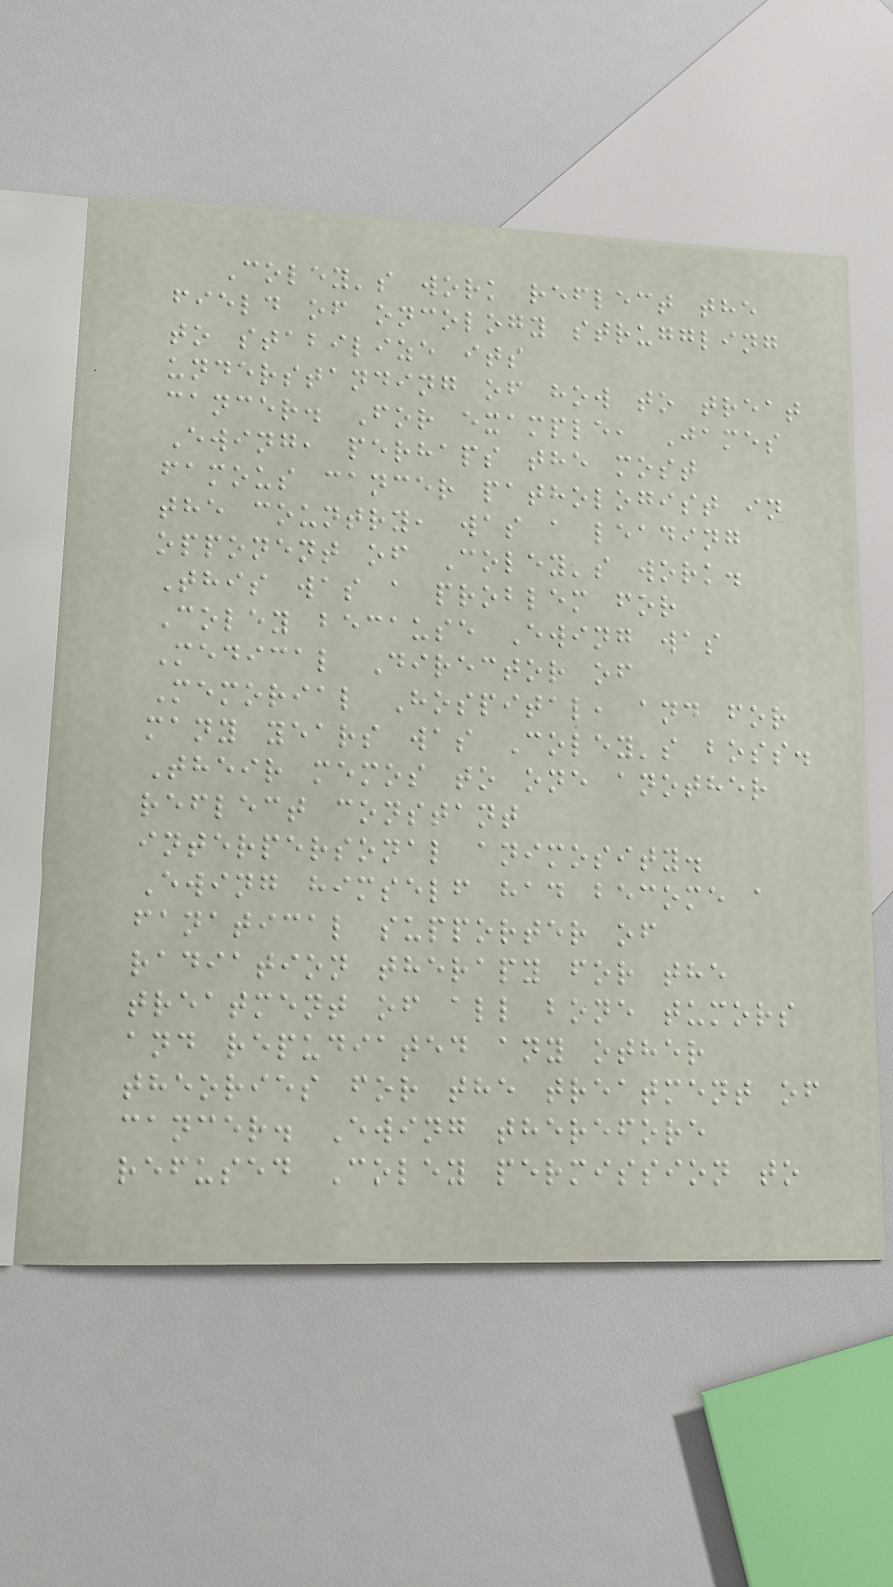Coley's work reflect the
field of oncology struggling
to stabilize its
understanding of how to treat
cancer. For example, James
Ewing, perhaps the most
famous cancer pathologist in
the country, was a leading
opponent of Coley's work.
This was a problem for
Coley because Ewing was
Medical Director of
Memorial Hospital, and for
many years was Coley's boss.
Their memos to one another
reflect constant
interpersonal animosity.
Ewing himself had become a
fanatical supporter of
radiation therapy for the
treatment of all bone tumors
and repudiated any other
theories for the treatment of
cancer. Ewing therefore
refused Coley permission to
